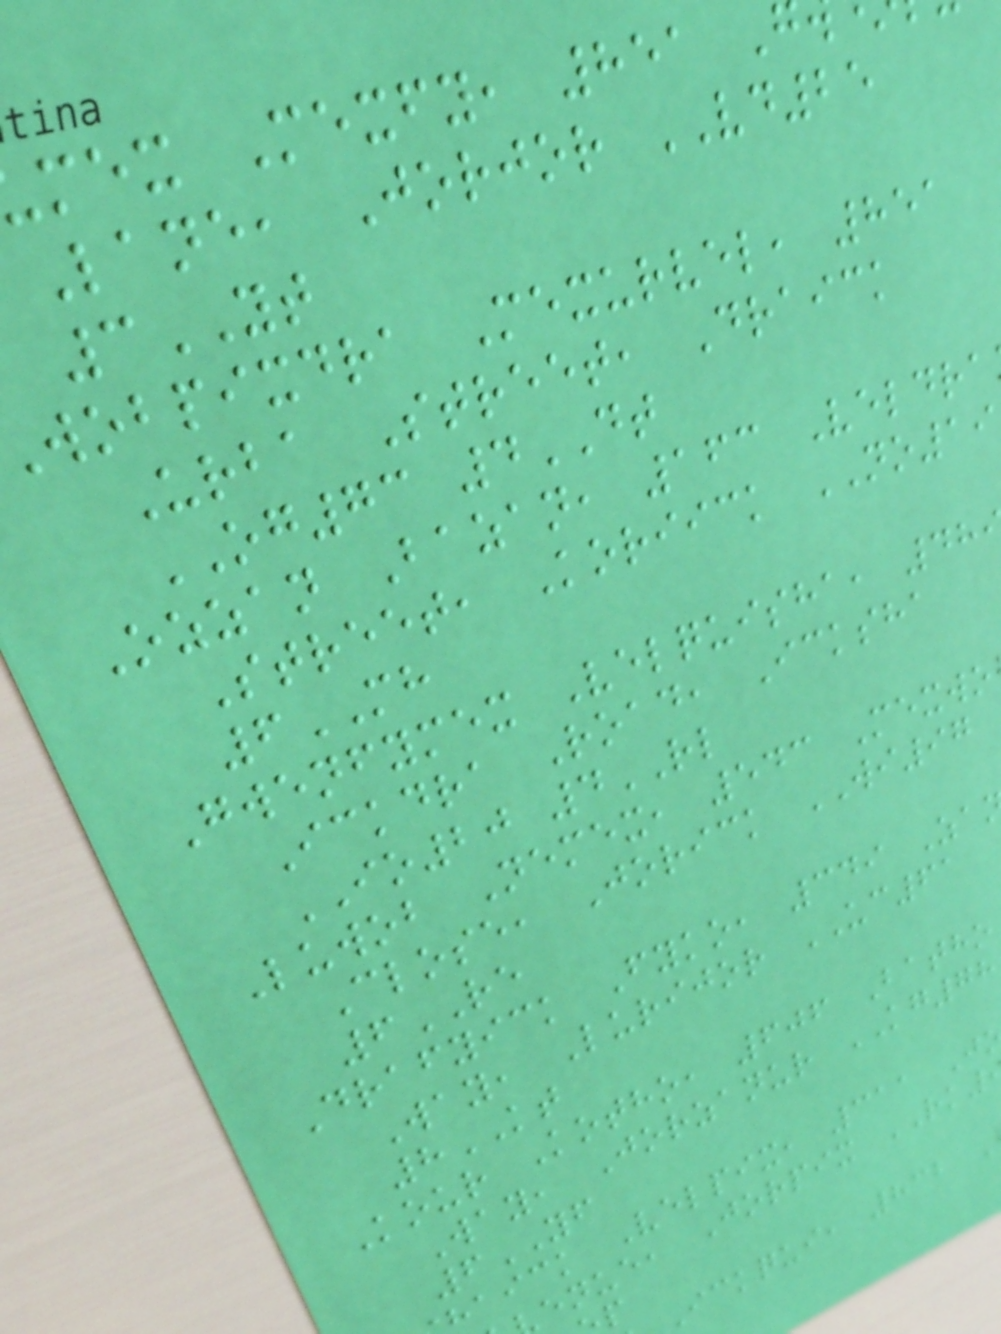mex Mexfy, 851
Lane, Jorjor VD25
3YT
wobpixdra Mexurvel, 851
Urba Street, Draick
OG73 4DT
Ozzan Bazan, 163 Veldra
Street, Koriick NO19
6MH
Gwenfymex Velquisha, 48
Ickdra Road, Icksha
IO20 4RL
Luwob Nemex, 543 Mexwo
Close, Jorick WI97
6RE
Drafyick Fyko, 349 Za
Way, Lurijor UC61
8KT
Kour Kotho, 606 Batho
Way, Jorzanur KG78
6YF
aick Velpix, 311 J
enue, Jorpix RK
Ickqui, 832
